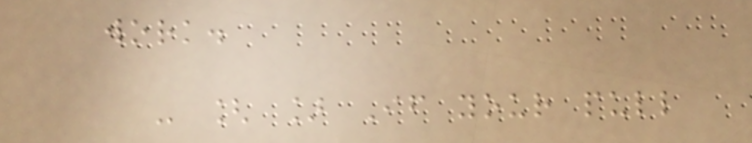work.
- [ ] If your pull
